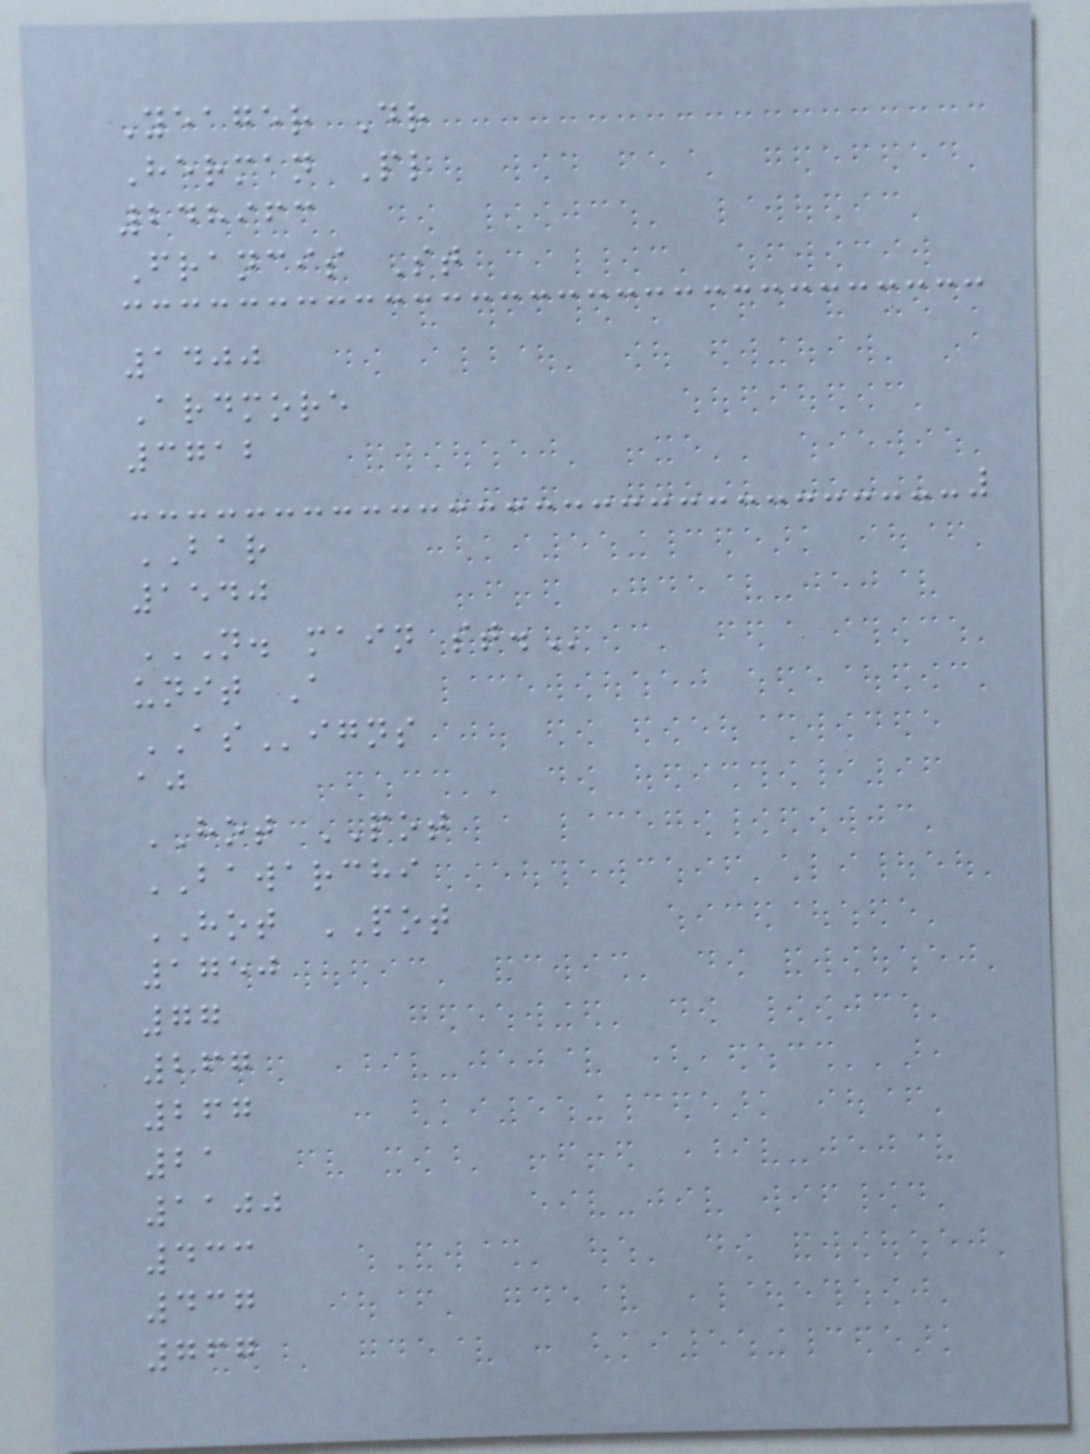Yeager Dr
Herman Pl
248963
Francis St
1400
Ardmore
3712
BAR
1540
N. MAIN ST.
unit A
ASigns
aj
HOT POT
BAWARCHI
HOT POT
1750
77
267
267
21
1100
433
437
767
